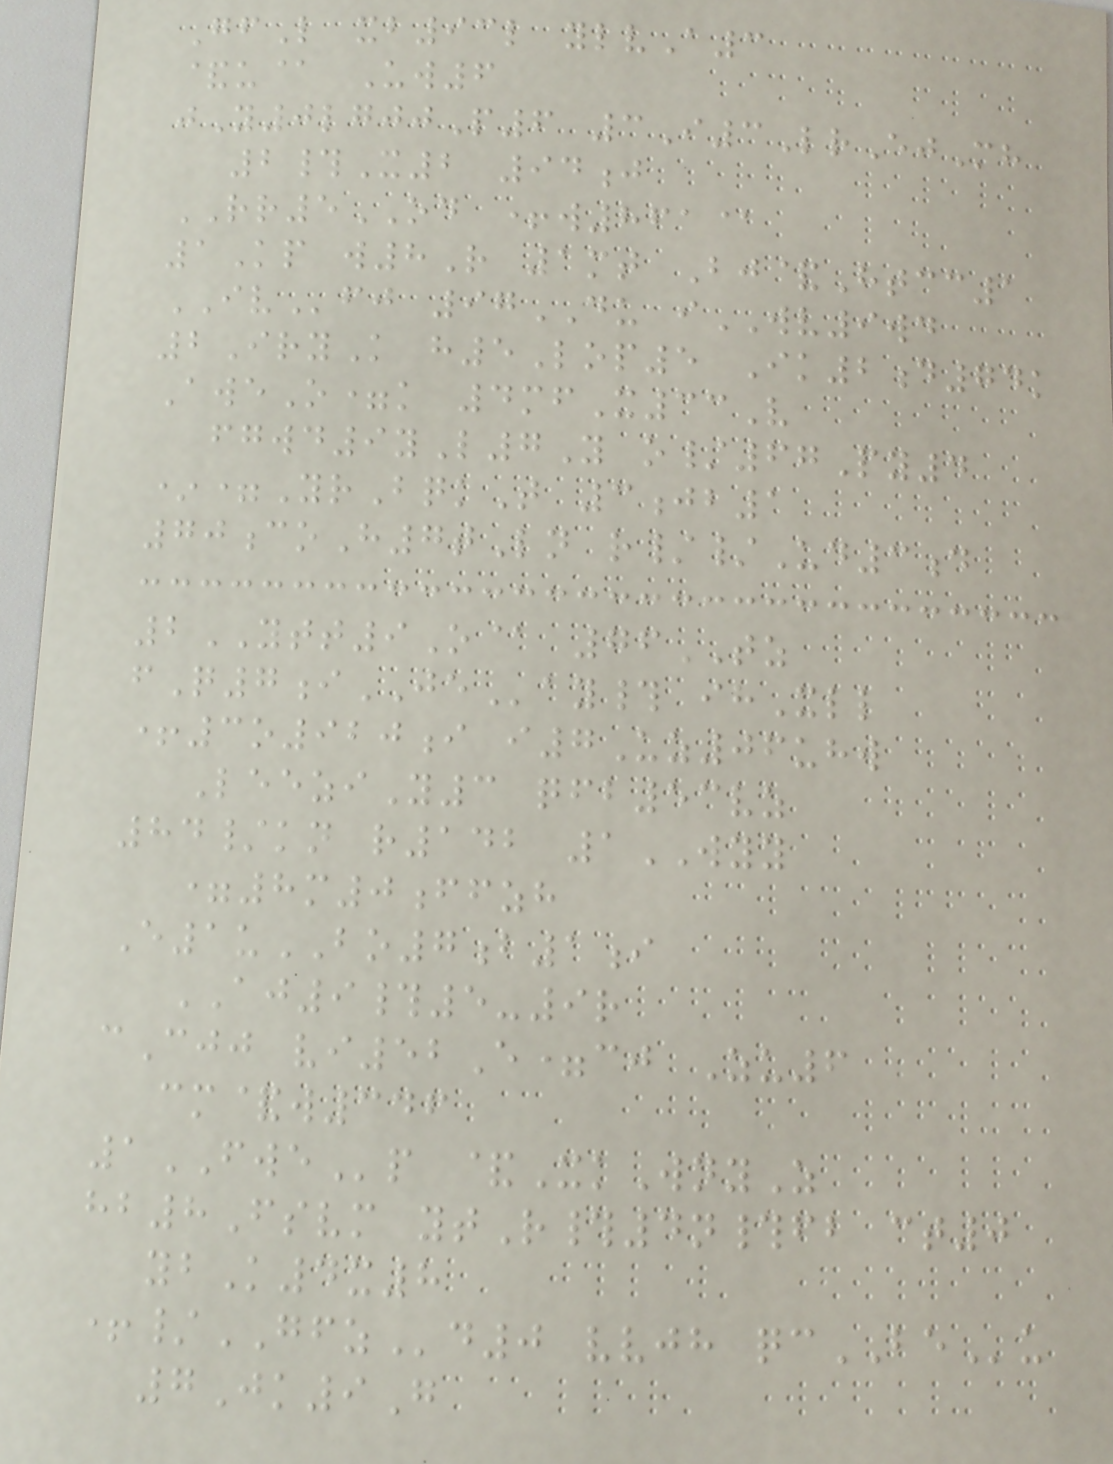GfL xb93l ylvA3
&u@ Uw6
jY0lgjjP6 3I3LrEjMh
2#X2 94j
RR5OD +w861@
1Kp w8R 1mt Bj&Htcc1
IVfj 97DU iWV9wd
2IryK h5Lop5 Ik2d74k
AweO=k 4mfX33V
fgwd9yL7Y o/67Py4
*=YrBqkT 3jb1
70coH7tLn r//Ud3d
2YTT9O@ 76TZ
fQ7iJEay# ihXll
+3o920i i7Uz06uhw
LeeziY3 qfb53vz
84/kn r142 1WYY
=8m0ffzh
E1uBO7b1i
AJ9#5-9r
cCjj vi52E=cj Zu6
cm&w346
1FWEp &XkWnyZ
hb8Fsvm ytR#4n#fb ct0
ybK4x8
+/GFZd0 vvjh qcBEu
7Jk9G
